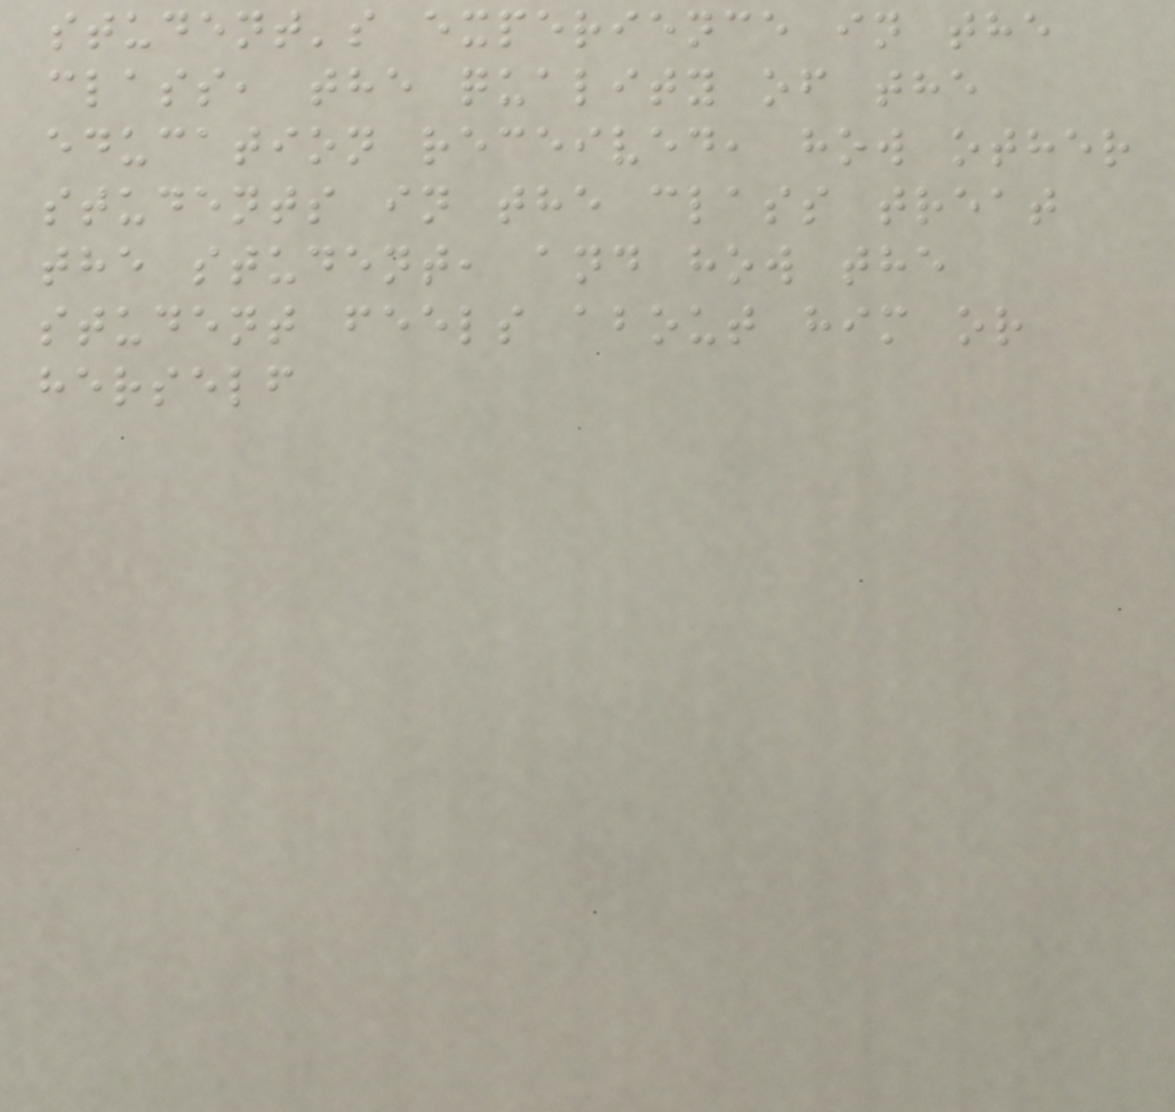student's experience in the
class, the quality of the
education received, how other
students in the class treat
the student, and how the
student feels about him or
herself
